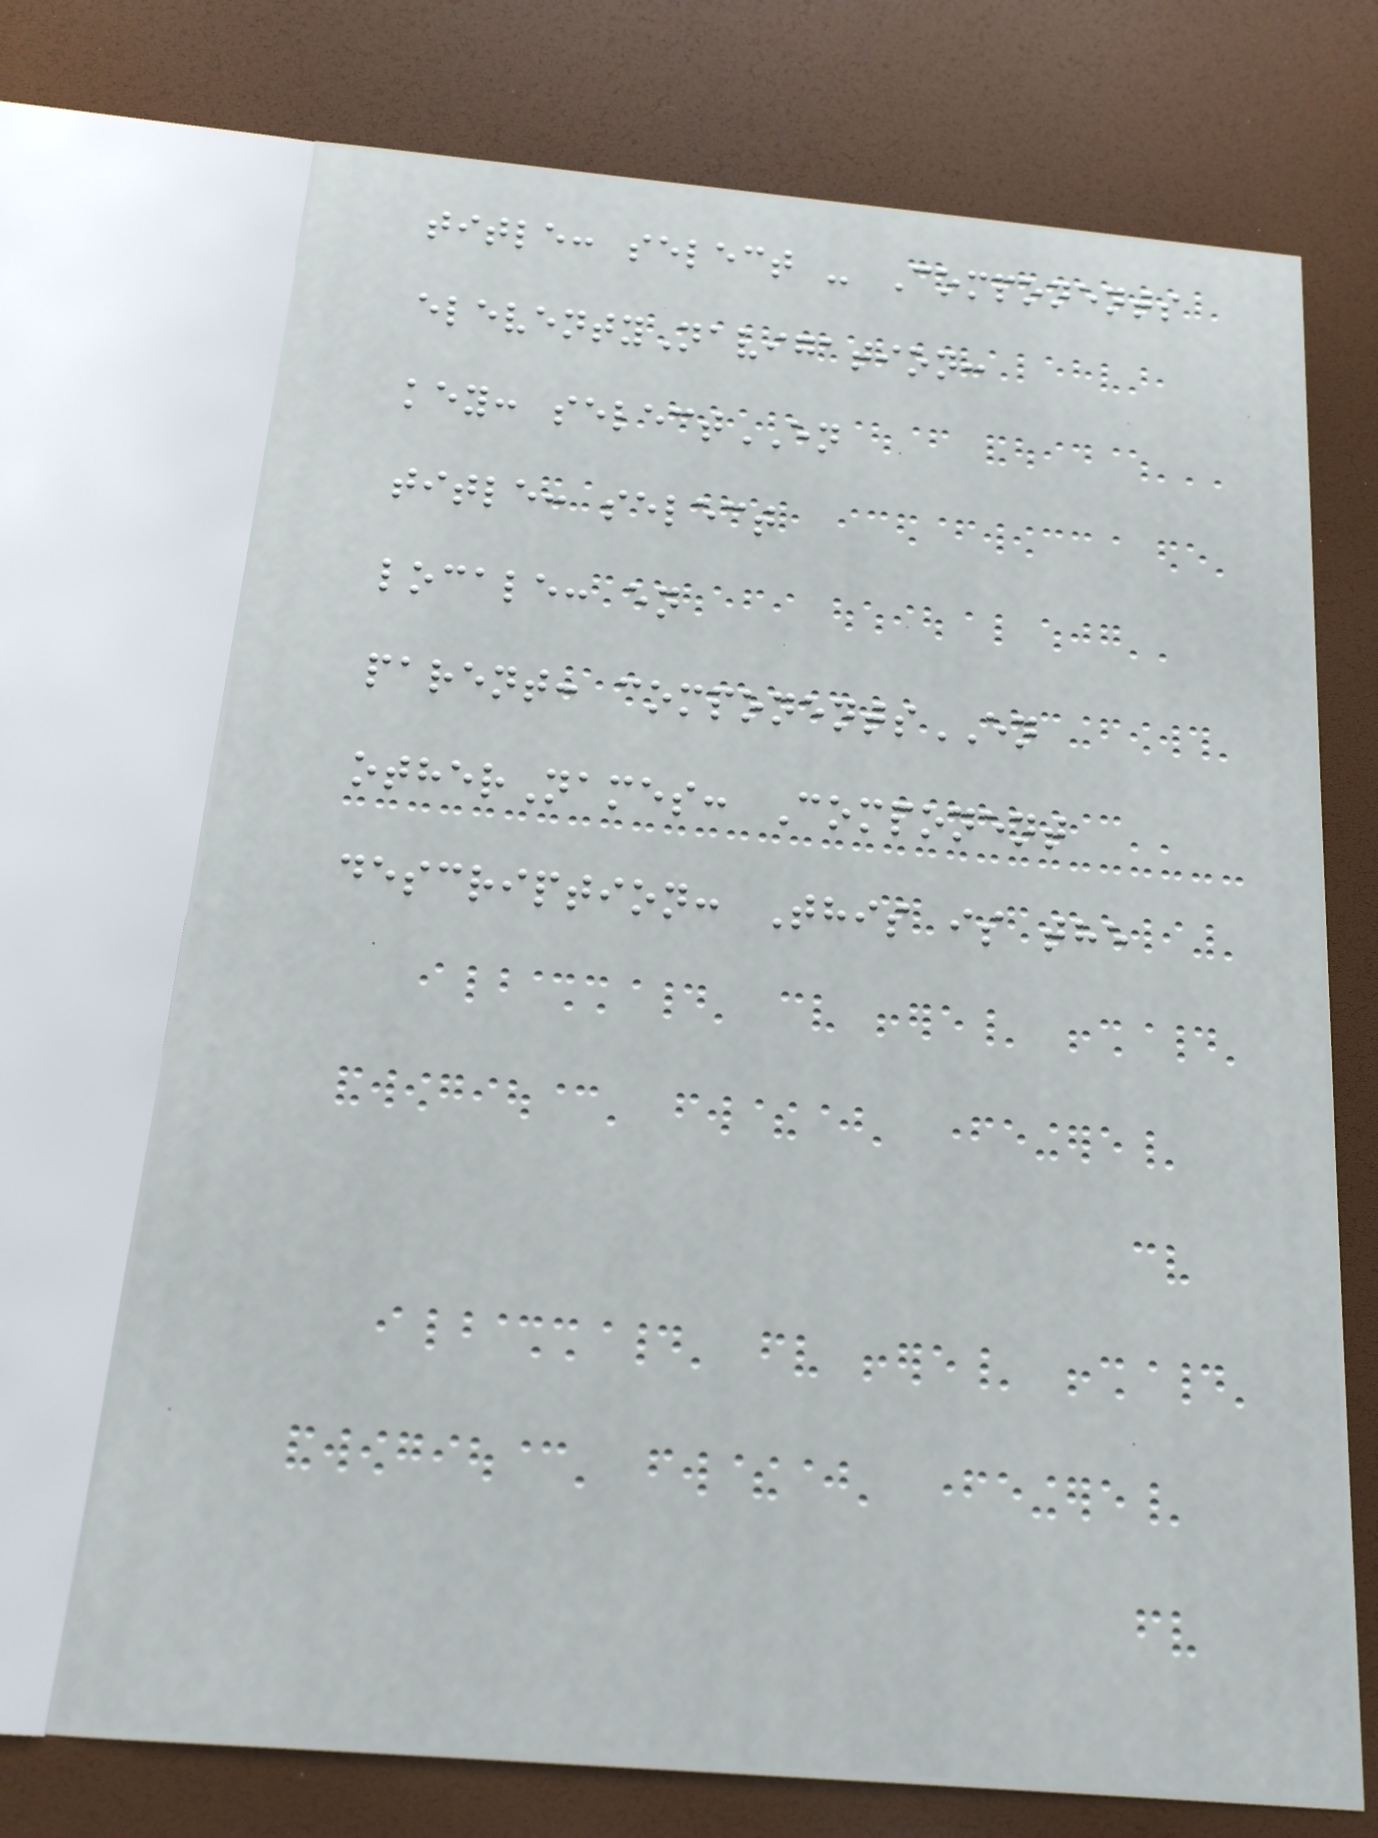title: select - Components
eleventyNavigation:
key: selectEN
title: select
locale: en
parent: componentsEN
otherNames: Component
description: This is the
